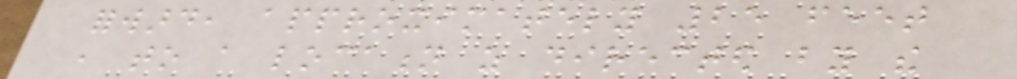forward, approximately 25 feet
, to a location as directed by the
